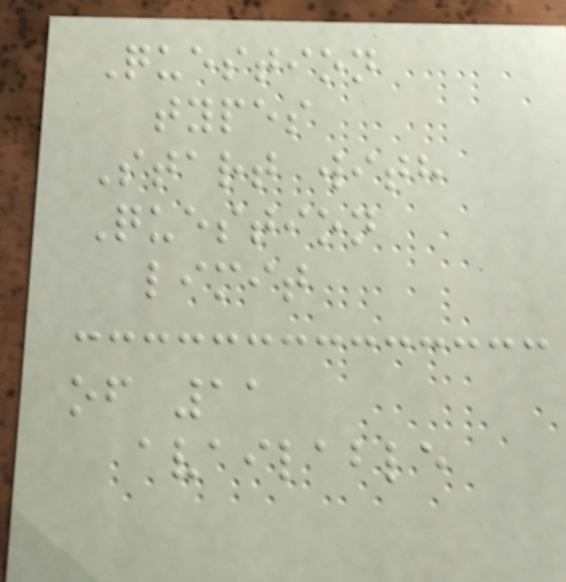Question
types
Start with
Question
limit
of 11
available
